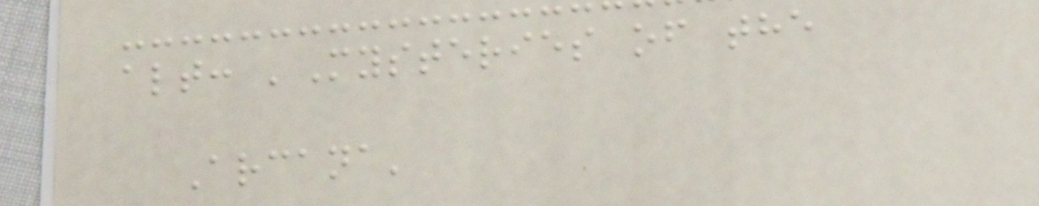alt: 'Mysteries of the
Arcana'
